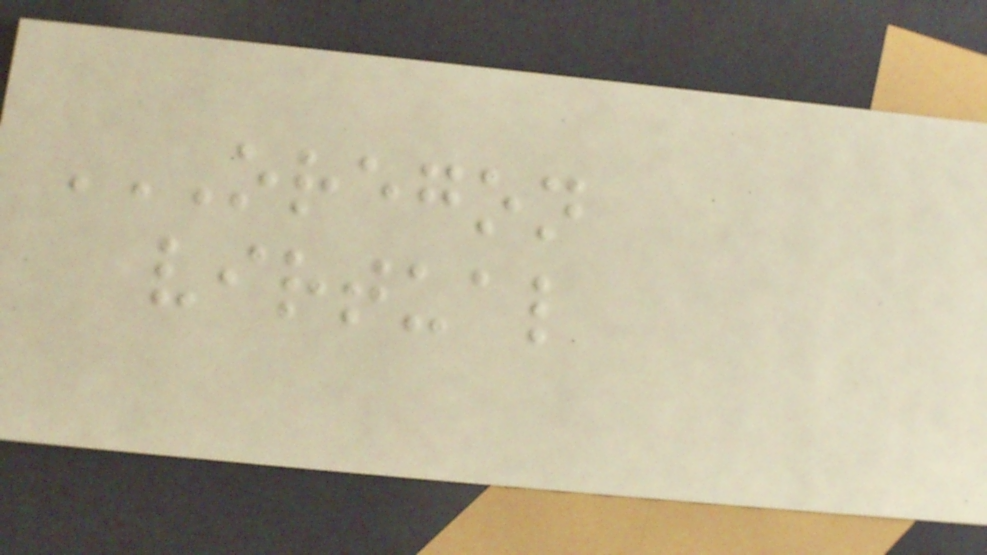OREGON
VIRTUAL
